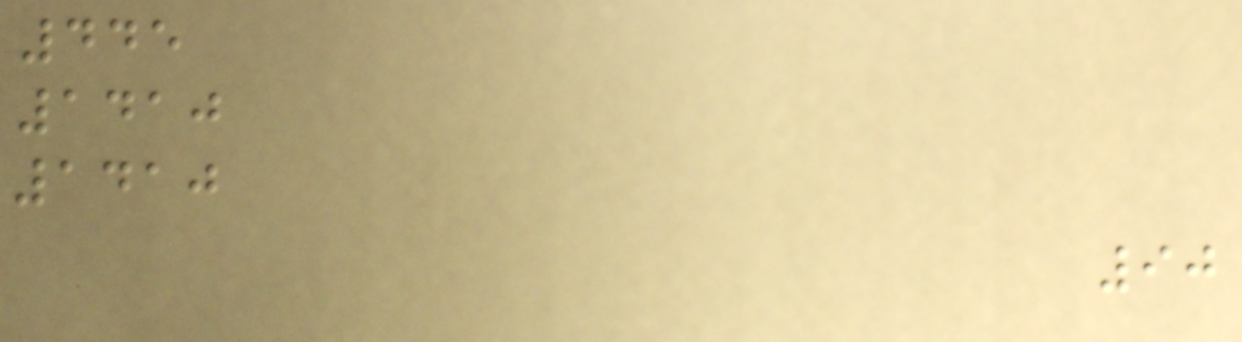445
1410
1410
90
